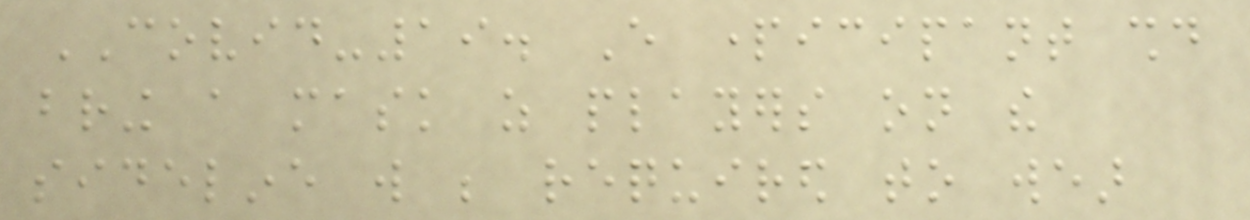COVID-19. Every participant should
bring a mask as players on the
sideline will be required to wear
